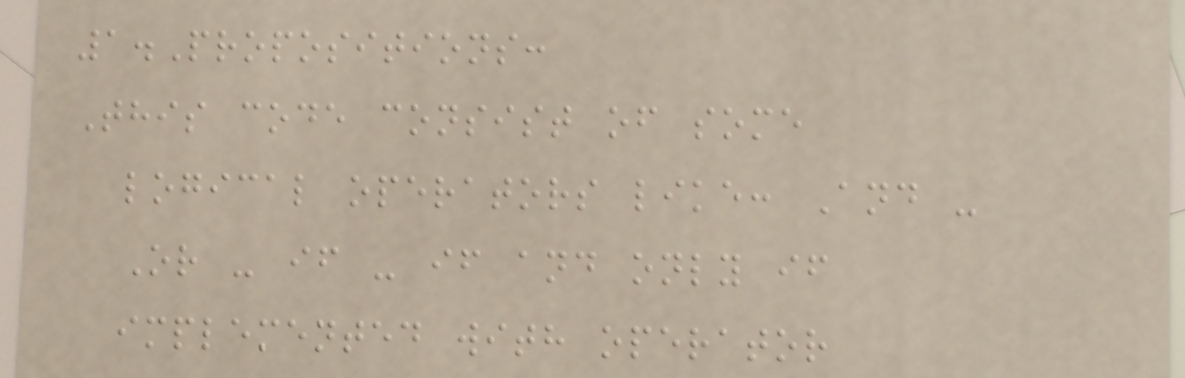1.Propositions:
This code consist of some
logical operators like: And -
Or - if - if and only if
implemented with operator
